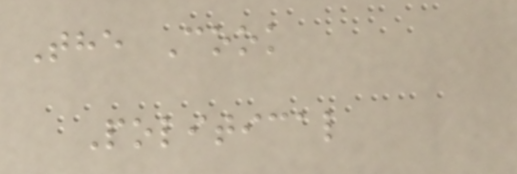The Cook
Political
